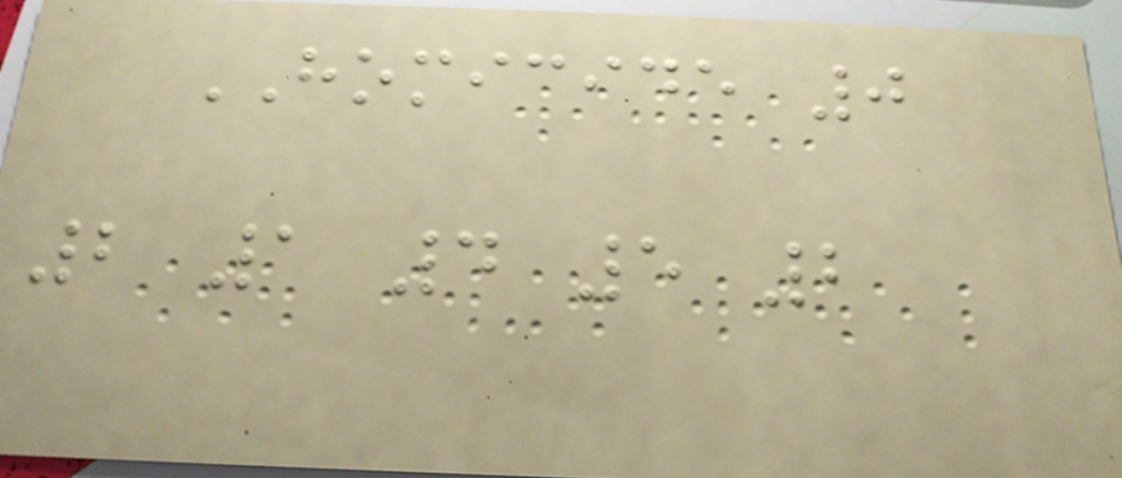HOMICIDE 0
2 1 4 5 2
